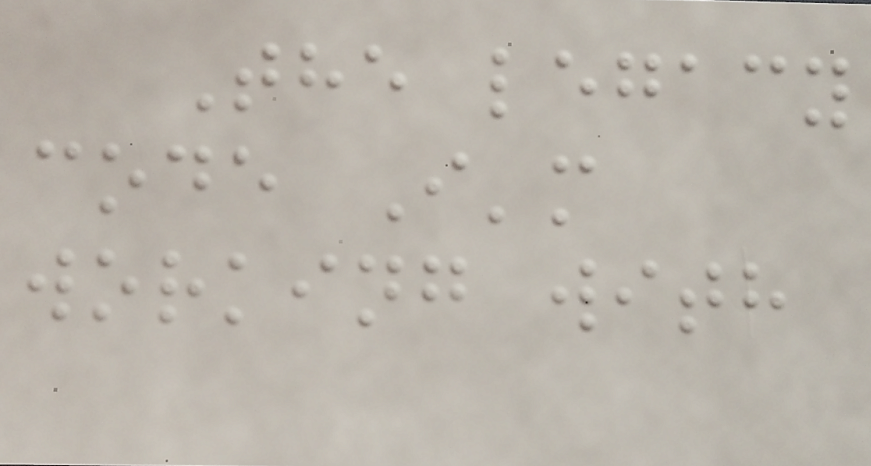The legacy
code I'm
working with
